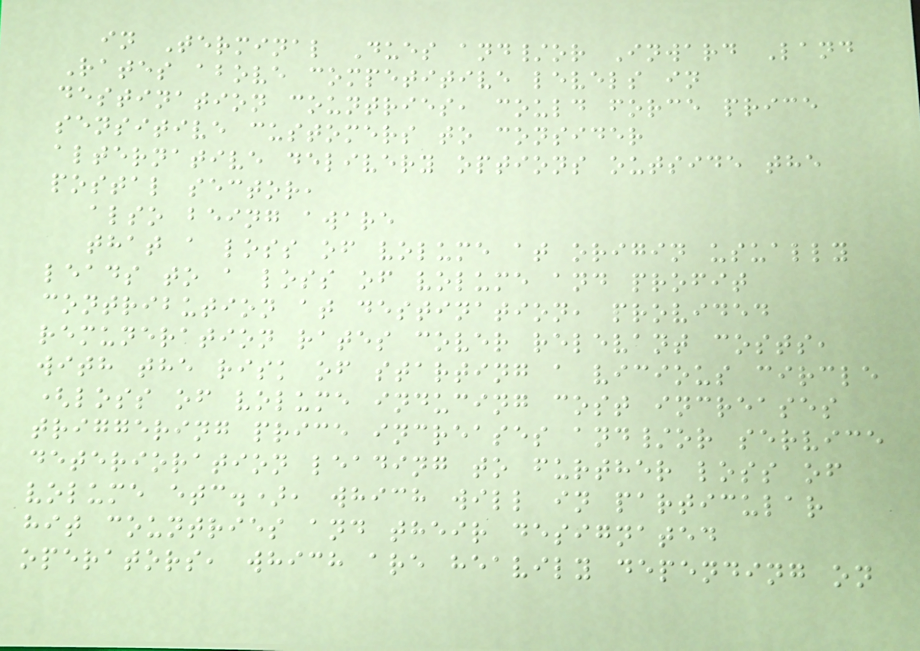in Terminal Dues and/or Inward Land
Rates above competitive levels in
destination countries, could force price
sensitive customers to consider
alternative delivery options outside the
postal sector,
also being aware
that a loss of volume at origin usually
leads to a loss of volume and profit
contribution at destination, provided
remuneration rates cover relevant costs,
with the risk of starting a vicious circle
(loss of volume inducing cost increases
triggering price increases and/or service
deterioration leading to further loss of
volume etc.), which will in particular
hit countries and their designated
operators, which are heavily depending on
